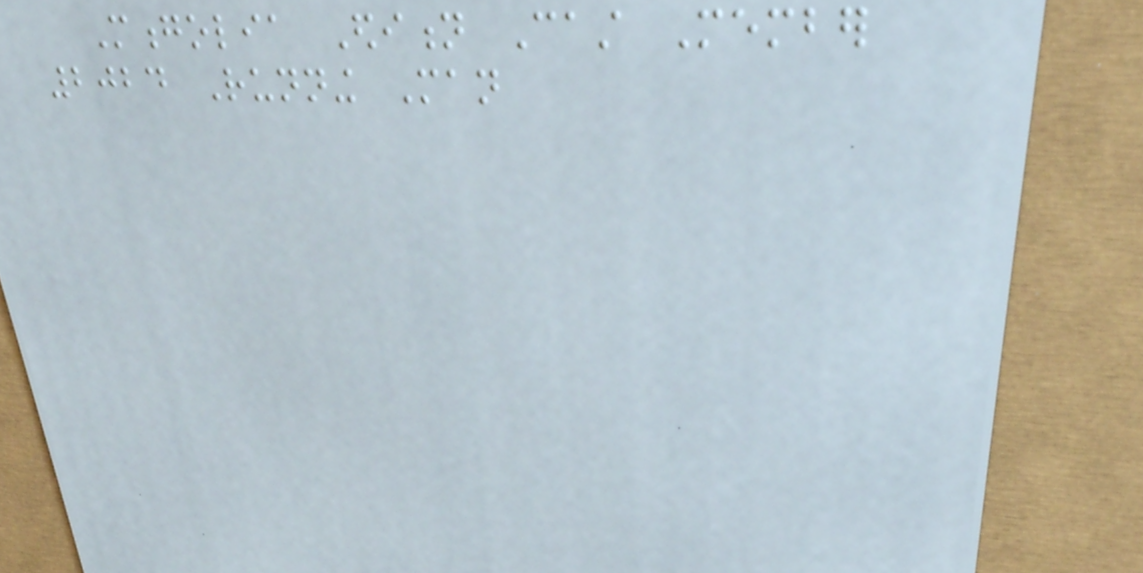Mongolia Edition Cast Member
2024 Running Man
